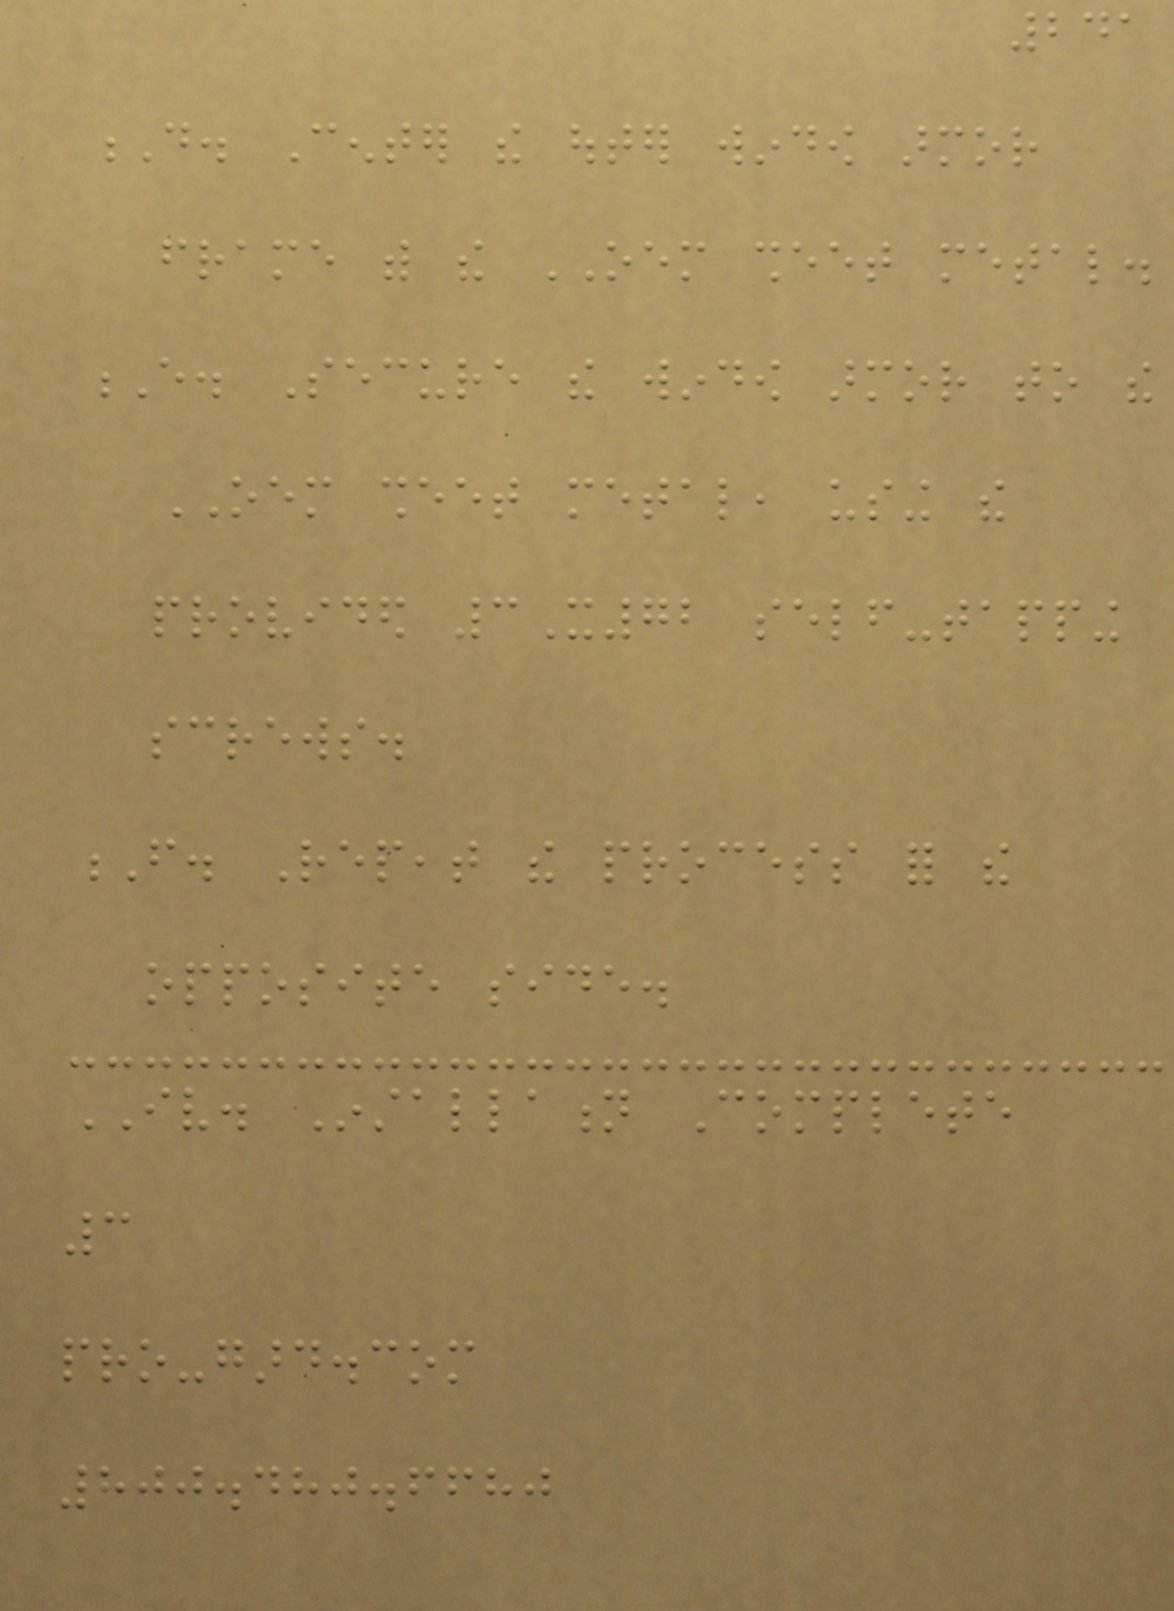241
D. Center the outer window armor
frame with the OEM sheet metal.
E. Secure the window armor to the
OEM sheet metal, using the
provided 3X72 self-tapping
screws.
F. Repeat the process for the
opposite side.
IV. Installation Complete
3
pro-gard.com
800.480.6680
